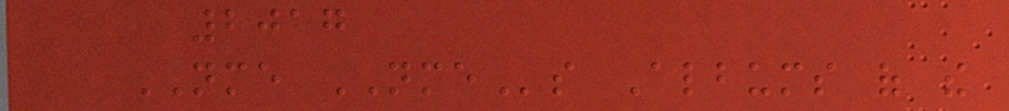2017
NME NMEs Albums of the
